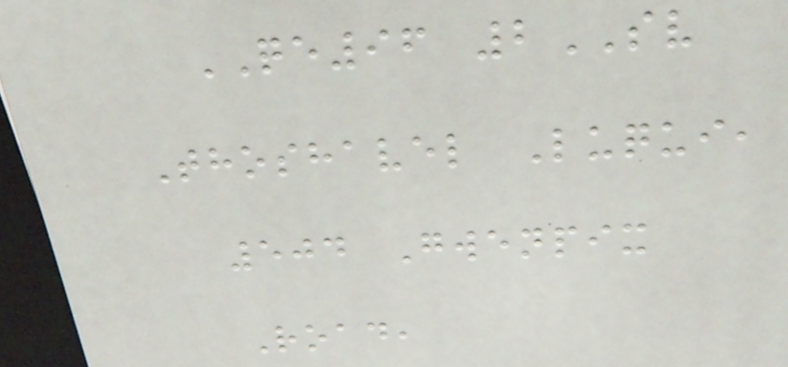QE96 2SV
Thoshavel Luqui,
504 Gwenpix
Road,
